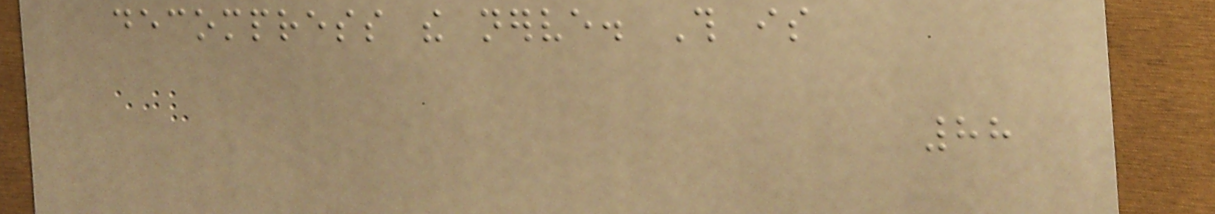decompress the nerve. This is
88
